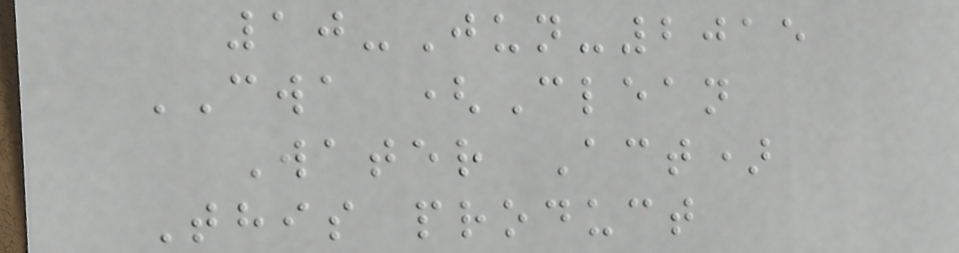10-Jun-2015
CWA (Clean
Water Act)
This product
